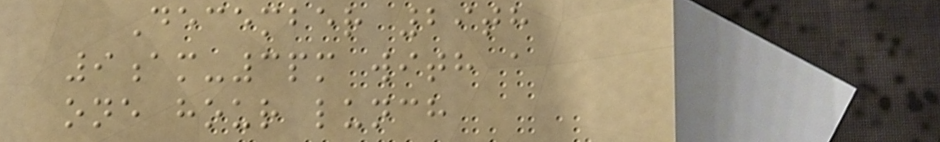December 29th
9am-3pm with a
one hour lunch
